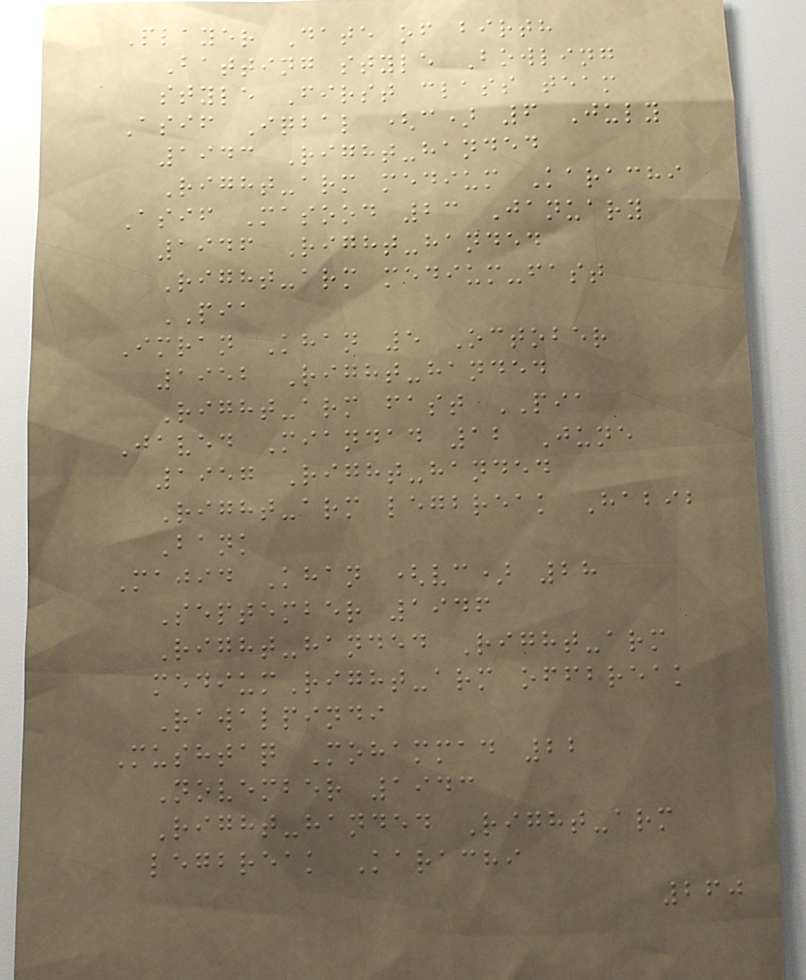Player Date of birth
Batting style Bowling
style First class team
Asif Iqbal (c) 6 July
1943 Right-handed
Right-arm medium Karachi
Asif Masood 23 January
1946 Right-handed
Right-arm medium-fast
PIA
Imran Khan 5 October
1952 Right-handed
Right-arm fast PIA
Javed Miandad 12 June
1957 Right-handed
Right-arm legbreak Habib
Bank
Majid Khan (vc) 28
September 1946
Right-handed Right-arm
mediumRight-arm offbreak
Rawalpindi
Mushtaq Mohammad 22
November 1943
Right-handed Right-arm
legbreak Karachi
260
